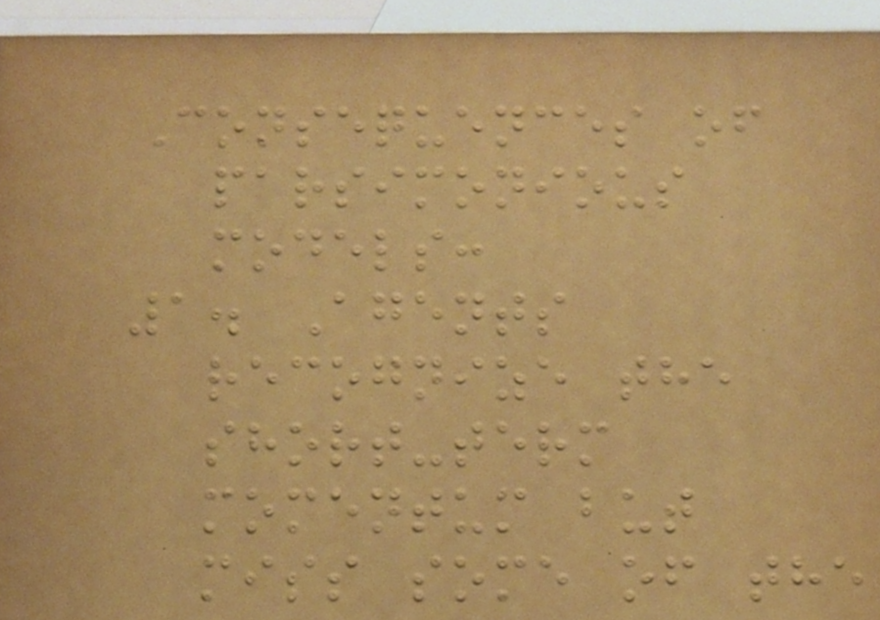Consequences of
parsimonious
models:
1. Agents
recognize the
short-term
momentum but
miss some of the
